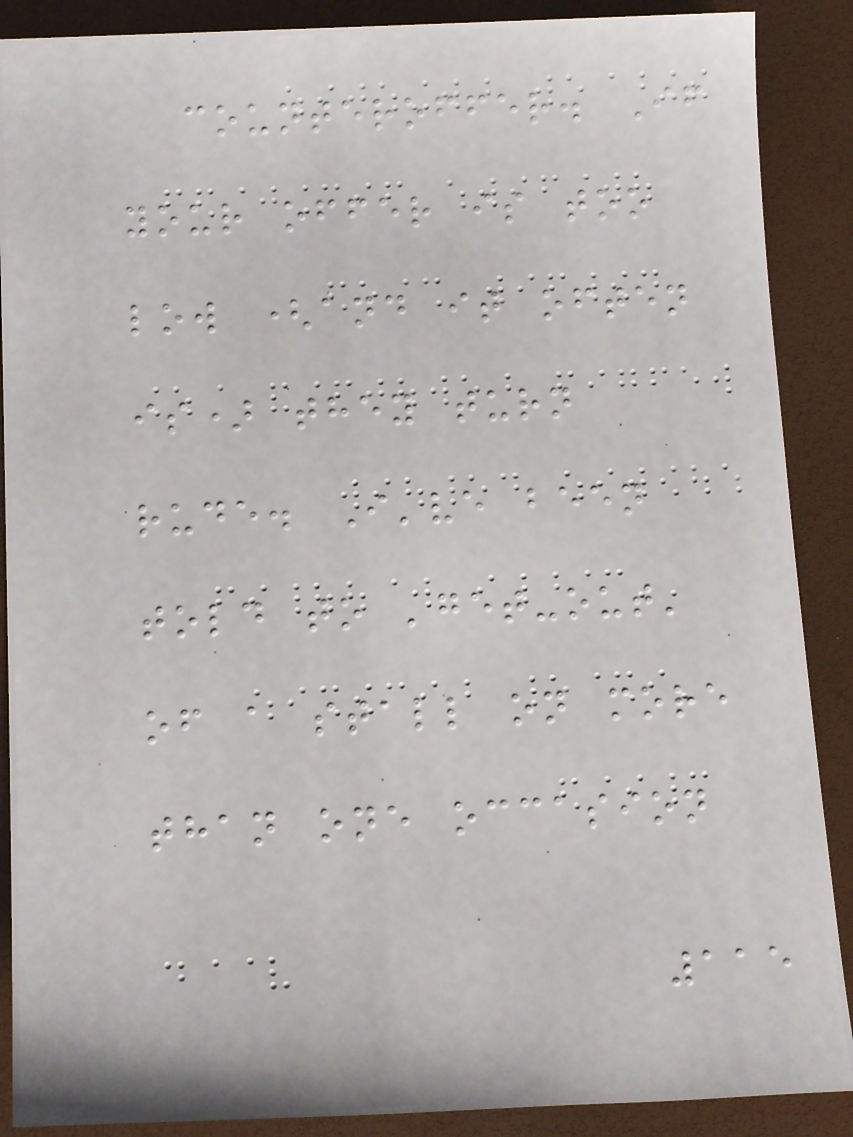counteroffer. If
your offer is too
low (and it often
is) they turn
rude. I've been
told to 'get-out'
of a stall on more
than one occasion
115
